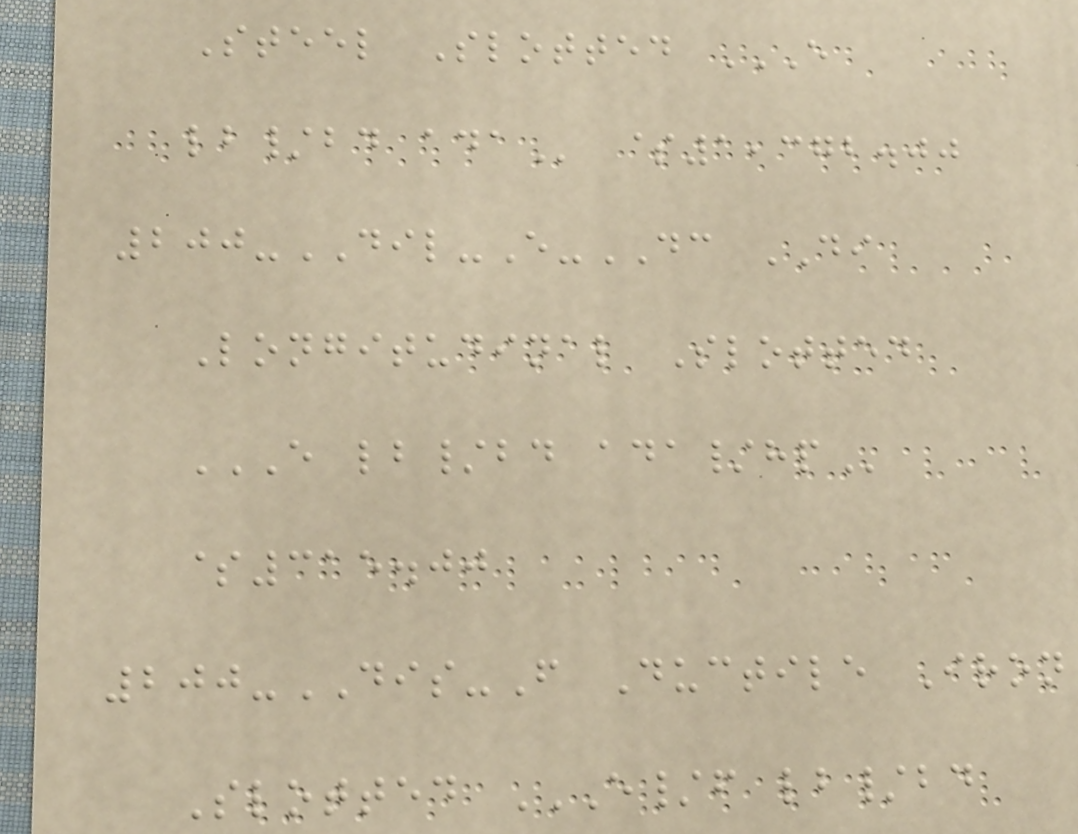Steel Slotted E
LB/BD ADA $1,372.00
200-DIL-E-DC DI
Longitudinal Slotted
E LB/BD ADA/HP
$315.00
200-DIS-F Ductile Iron
Slotted E/F LB/BD
